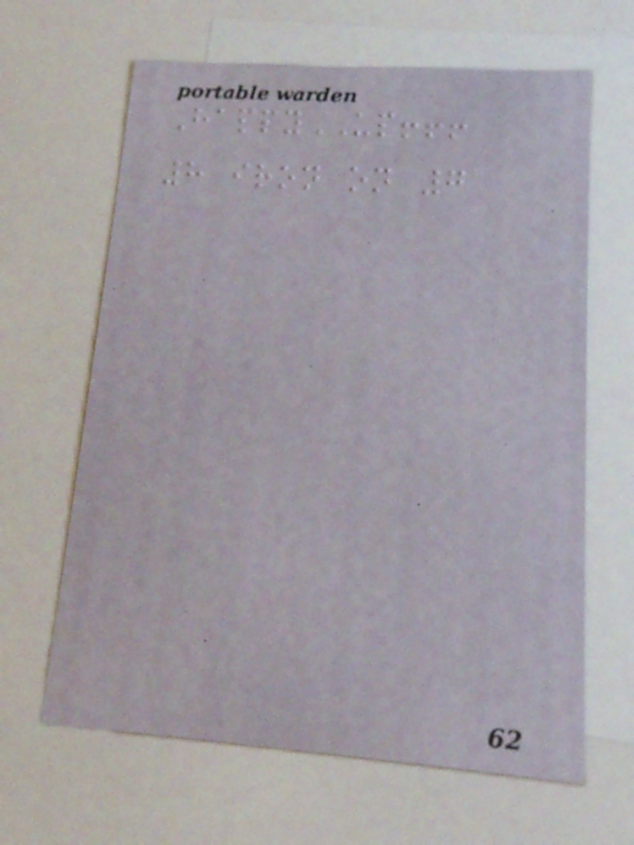HappyUP!!!
8 iron on 7
